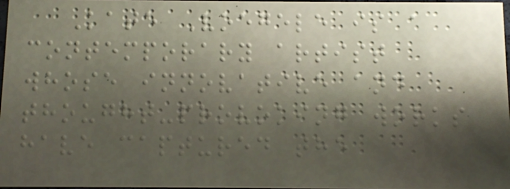Kate Voegele is a
contemporary artist
whose innovative and
thought-provoking works
have captured the
